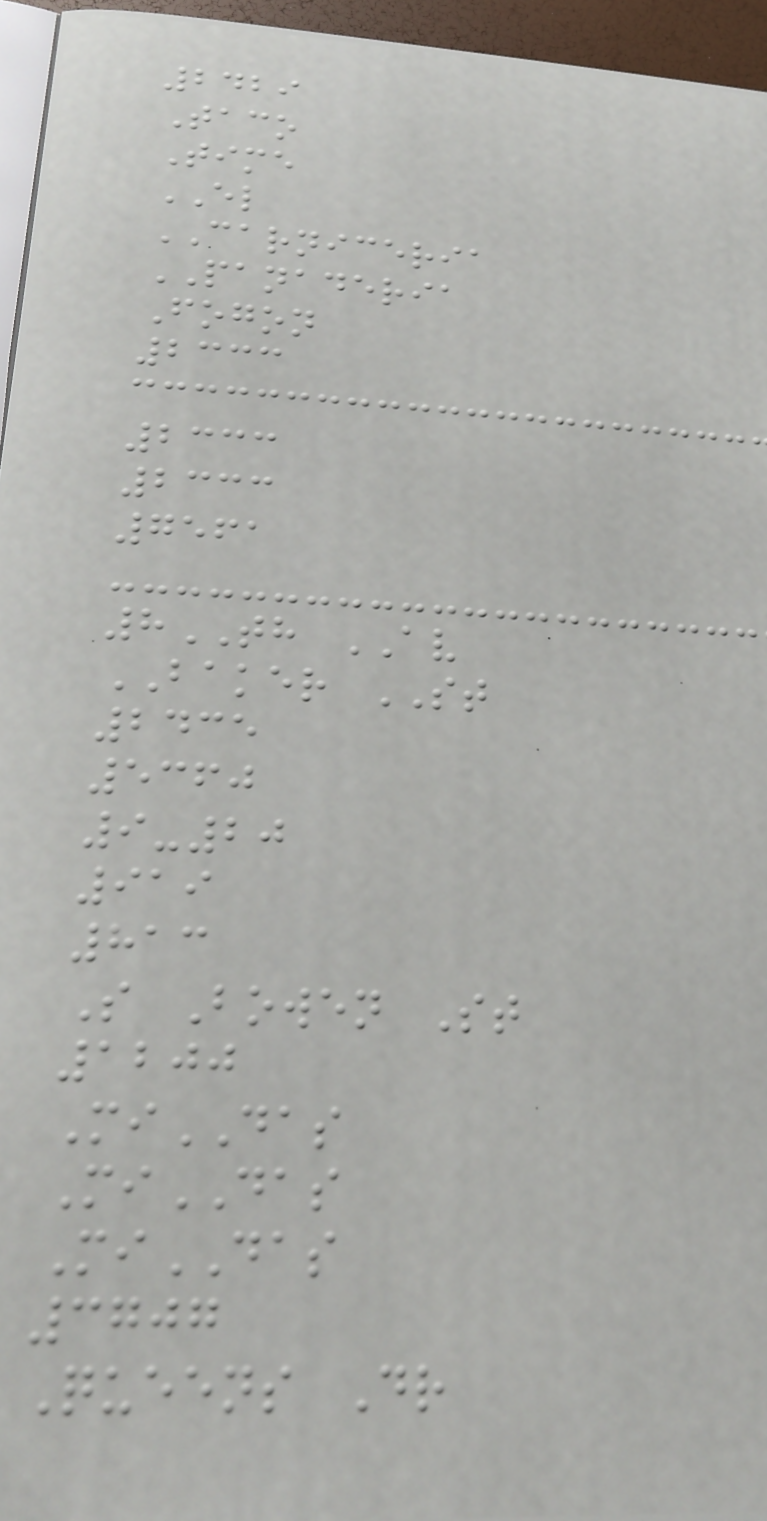2429
Taco
Time
EL
CARNICERIA
PANADERIA
Fogon
2333
2333
2333
7561
8TH AV
BAKER ST
2435
5360
9-20
919
813
S Bowen St
1200
MiDAS
MiDAS
MiDAS
3707
Queens Dr
